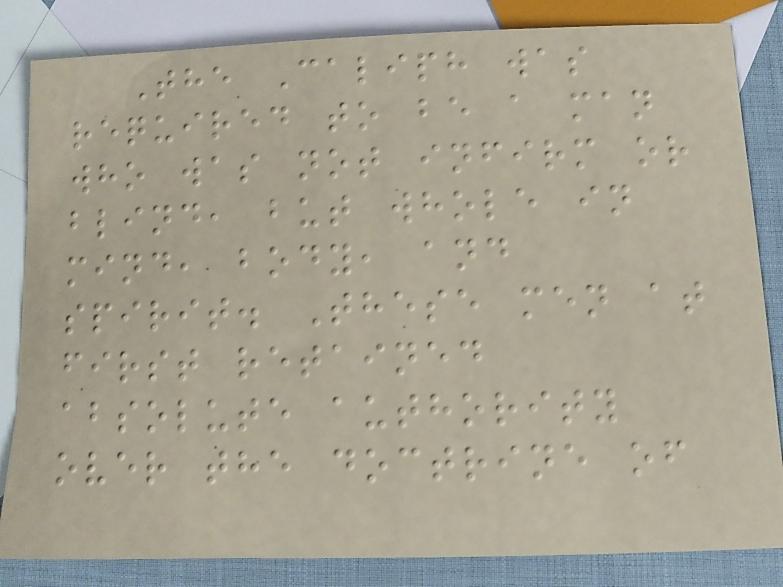The Caliph was
required to be a man
who was not infirm or
blind, but whole in
mind, body, and
spirit. These men at
first retained
absolute authority
over the doctrine of
